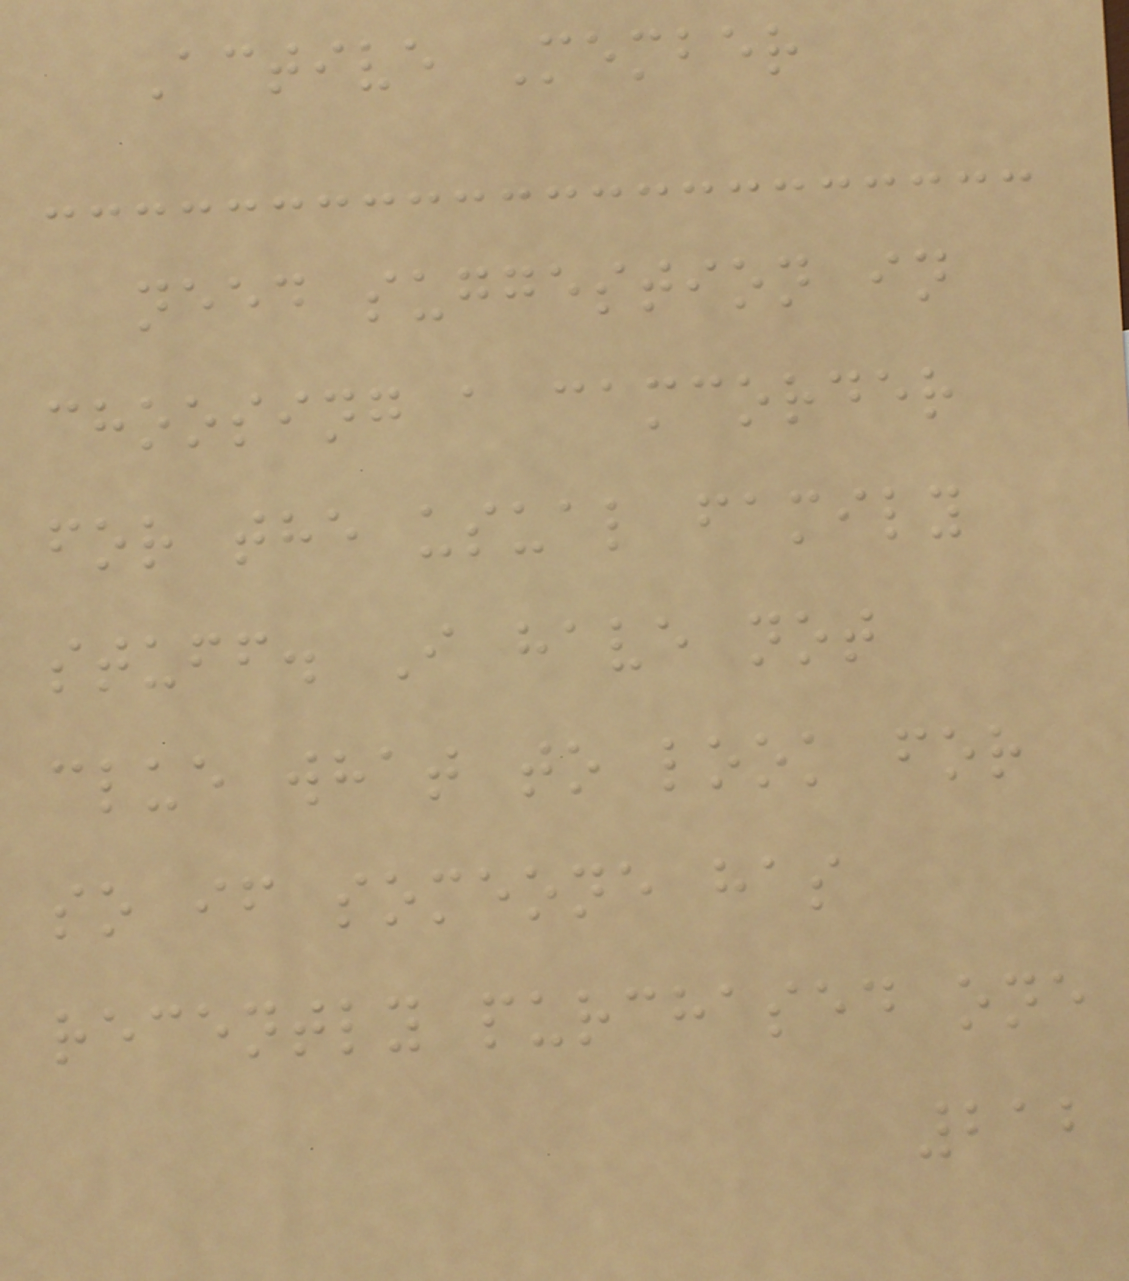Active Member
need suggestion in
choosing a camcorder
for the usual family
stuff. I have not
clue what to look for
so if someone has
recently purchased one
212
